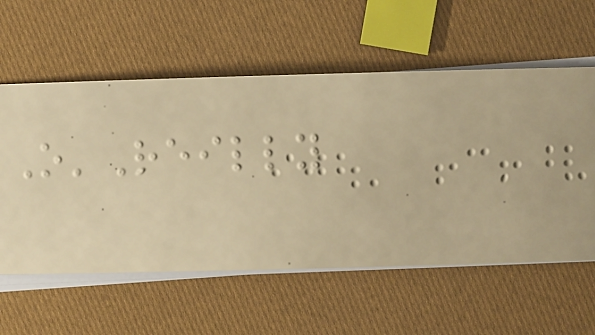O'Reilly
